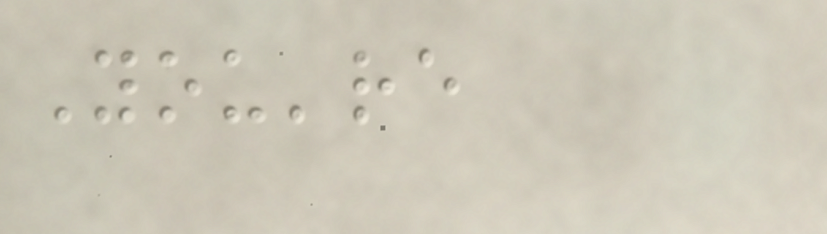You're
